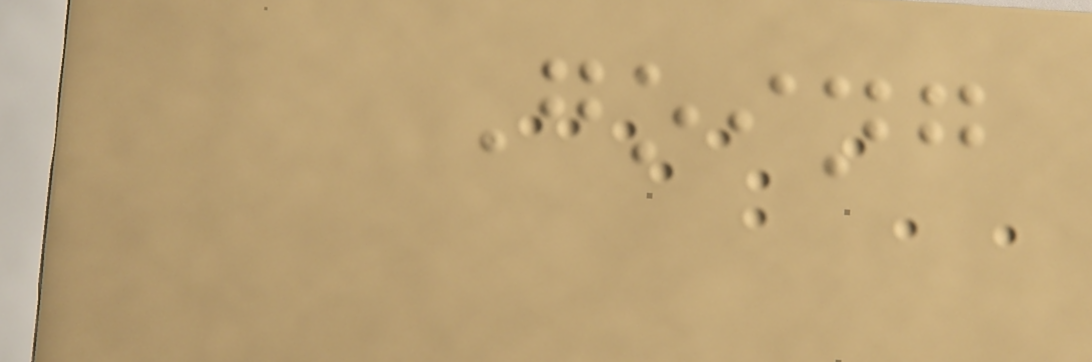Going
